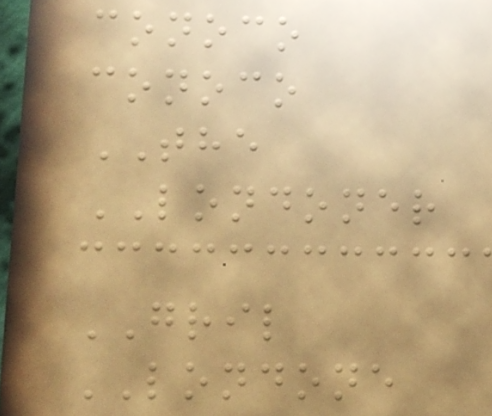conoco
conoco
THE
LONDONER
GRIL
LONDONE
